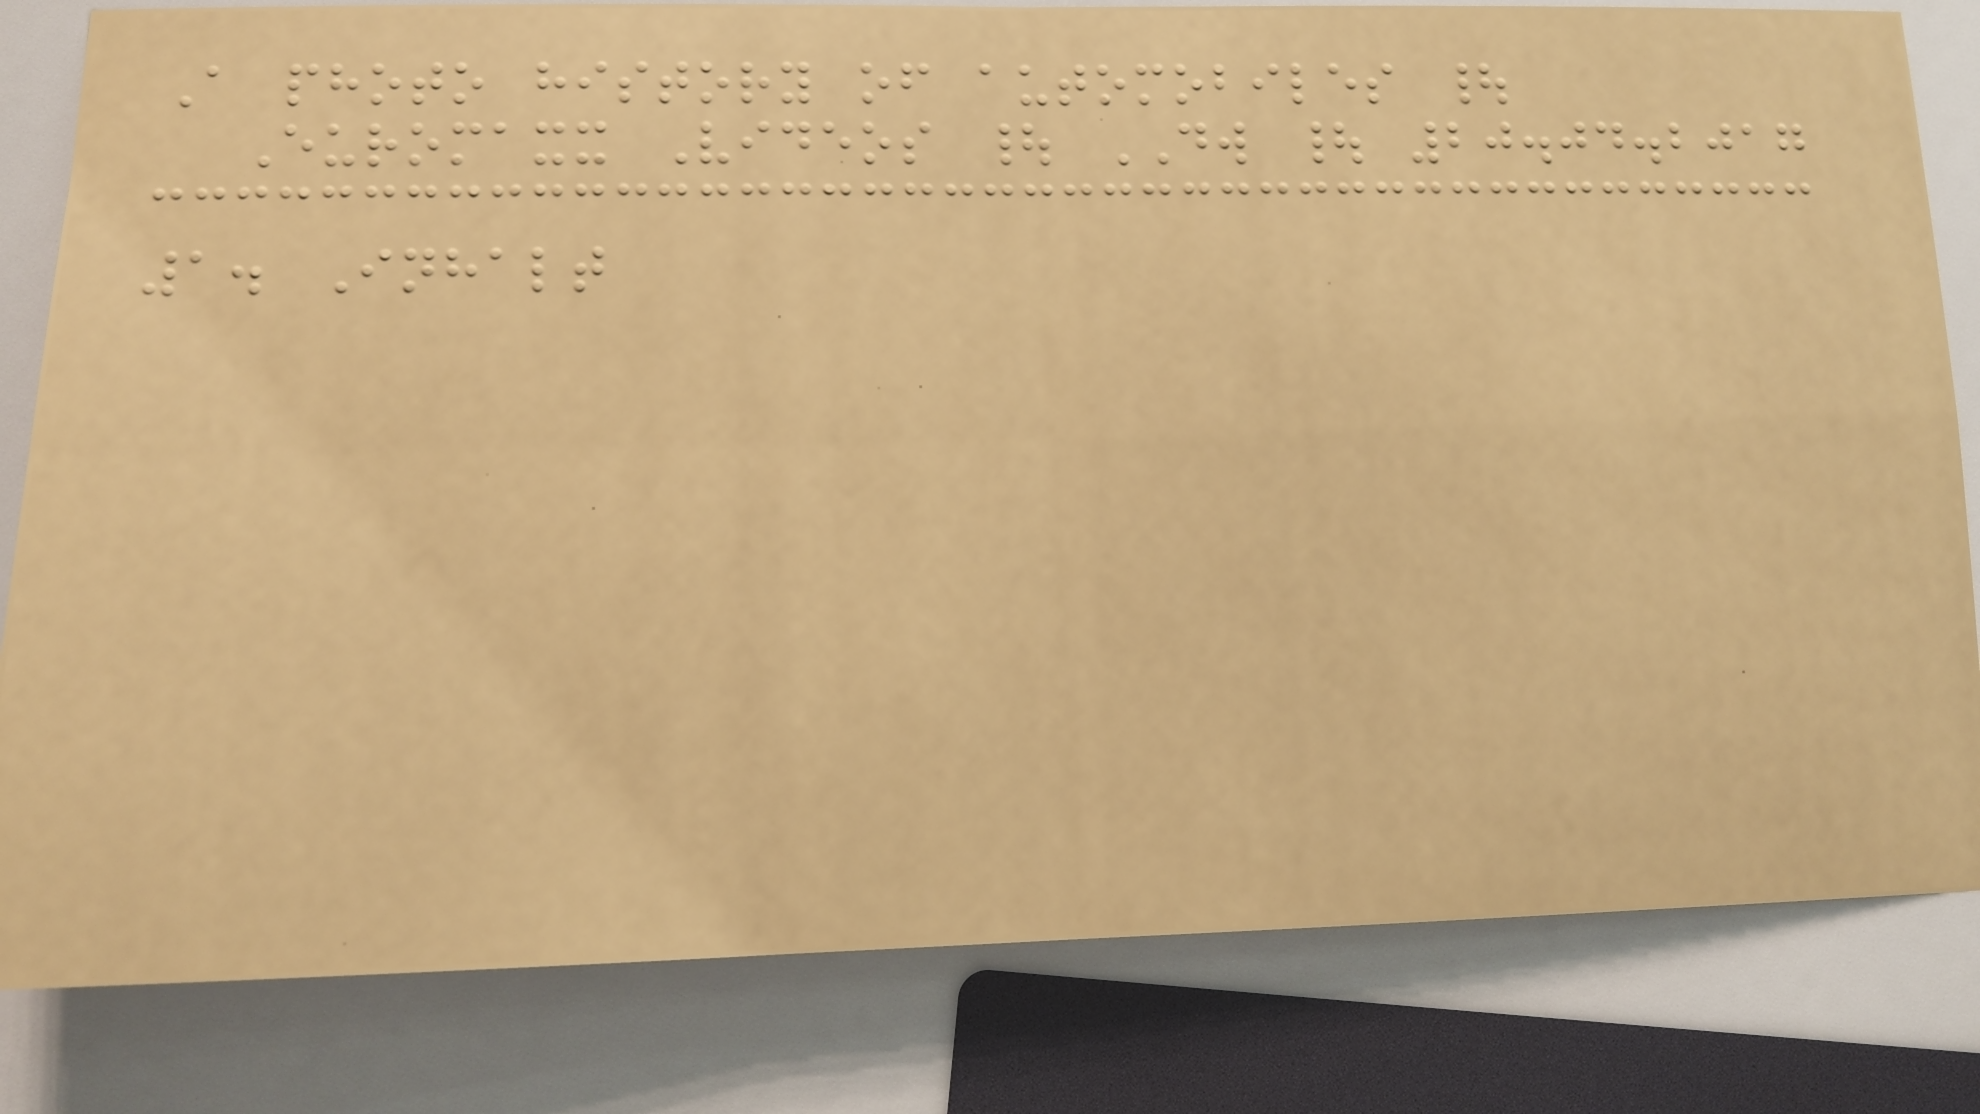A photo history of automobiles |
Euromaxx Videos | DW | 20.04.2017
1. Inhalt
